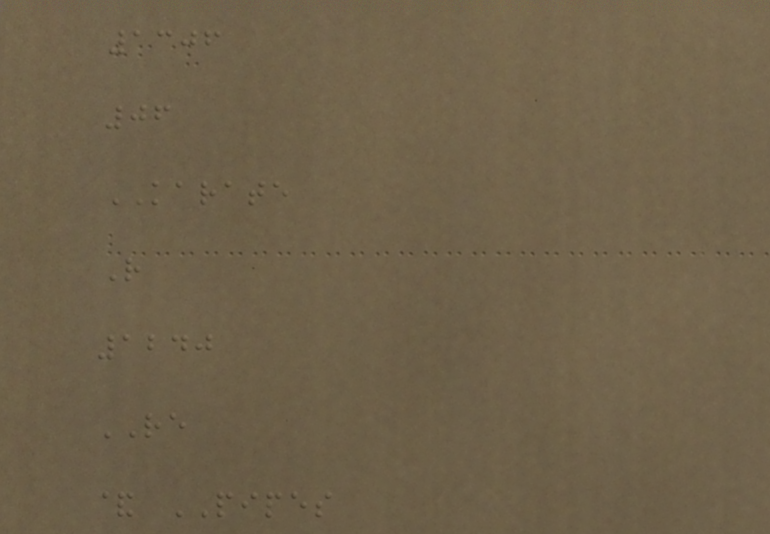1306
06
KARATE
R
1240
RE
& PIPES
